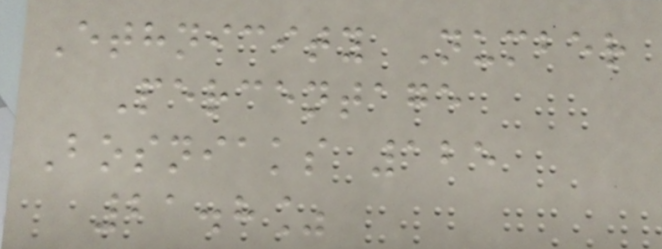Ethnicity Number
Percentage
Bosniaks 125
21.8%
